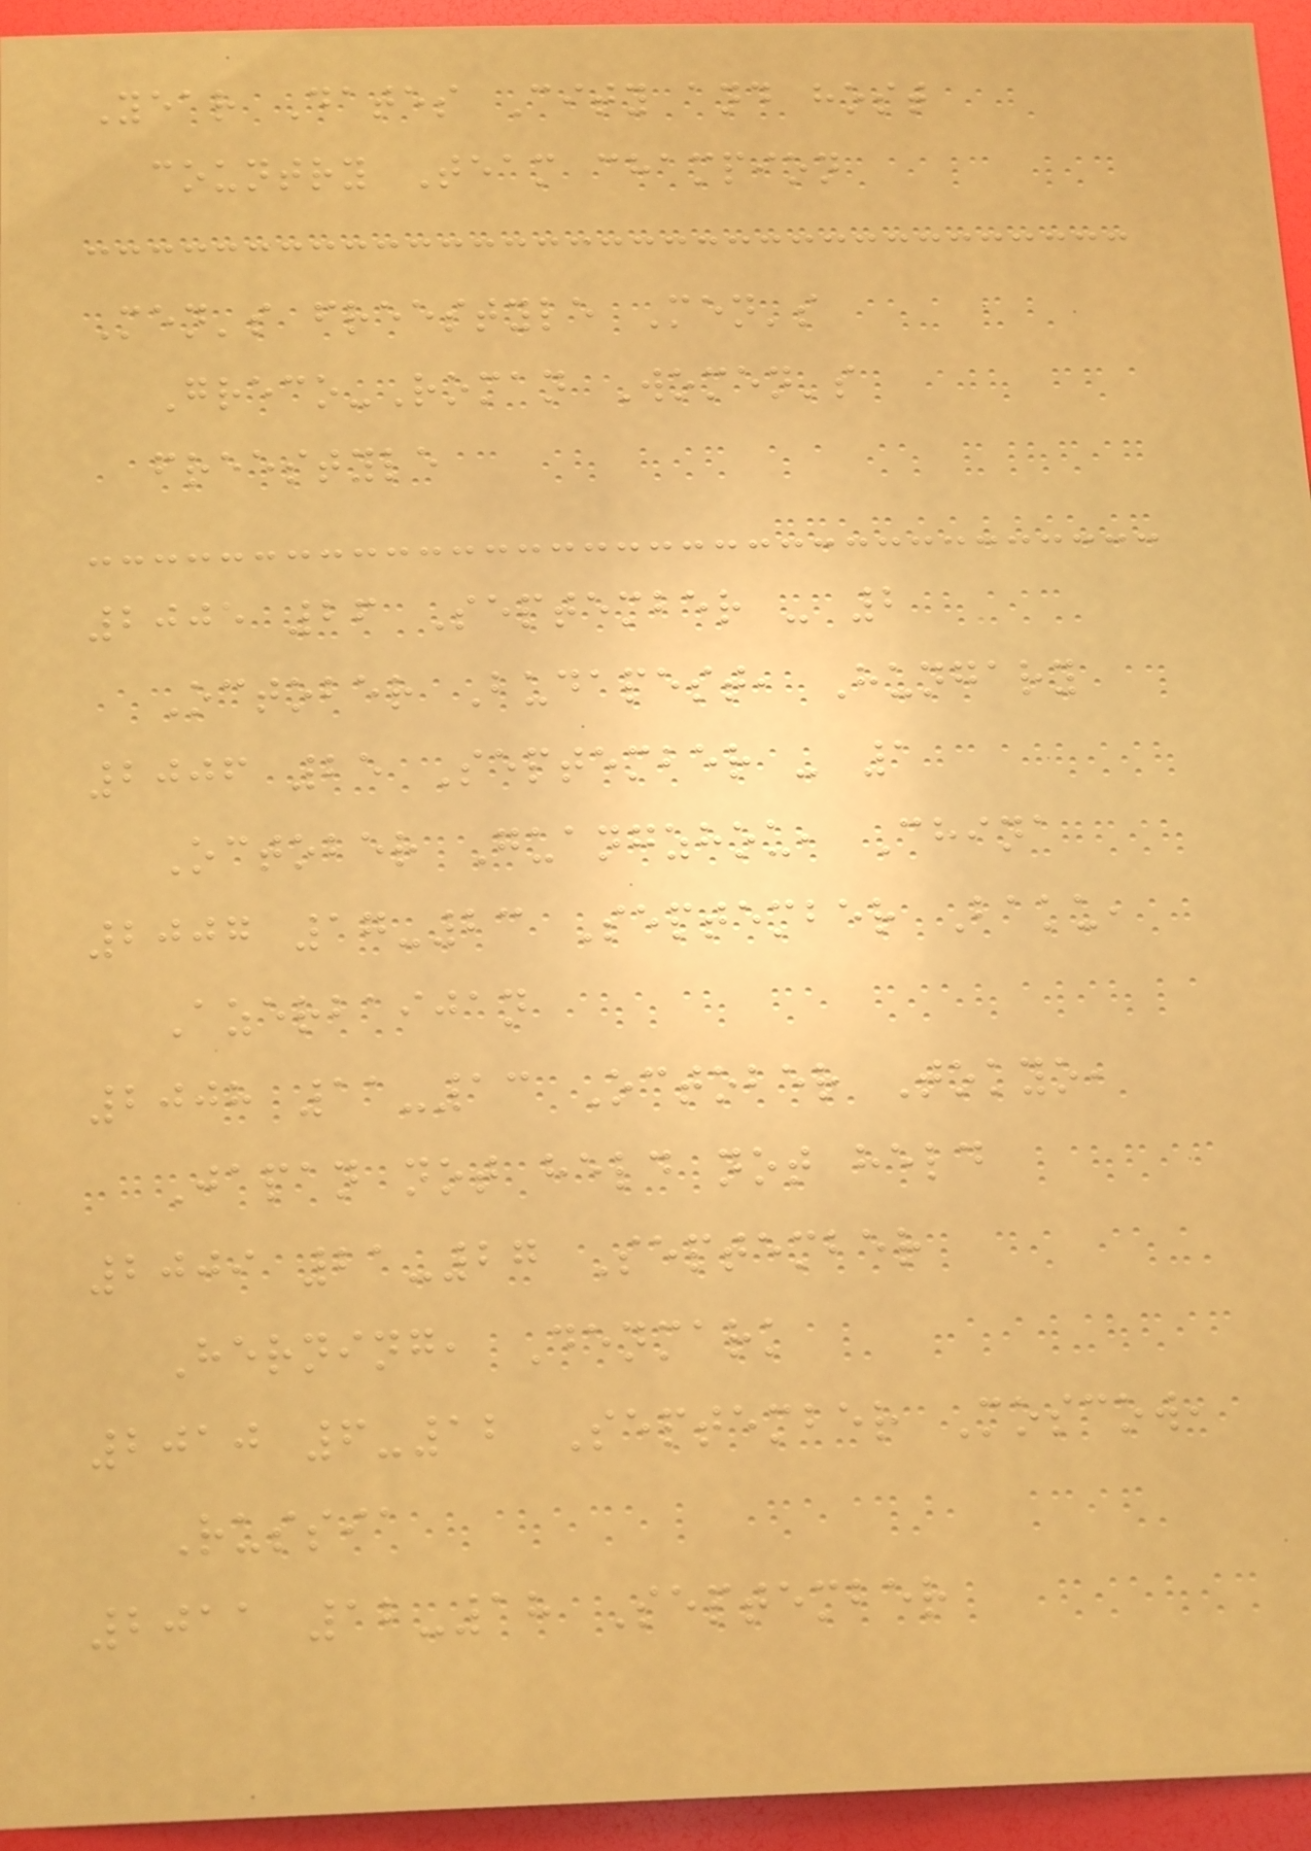Year Dates City and host
country Team champion
Men's freestyle Men's
Greco-Roman Women's
freestyle
2005 26 September - 2
October Budapest, Hungary
2006 25 September - 1
October Guangzhou, China
2007 17-23 September Baku,
Azerbaijan
2008 11-13 October Tokyo,
Japan not held not held
2009 21-27 September
Herning, Denmark
2010 6-12 September Moscow,
Russia
2011 12-18 September
